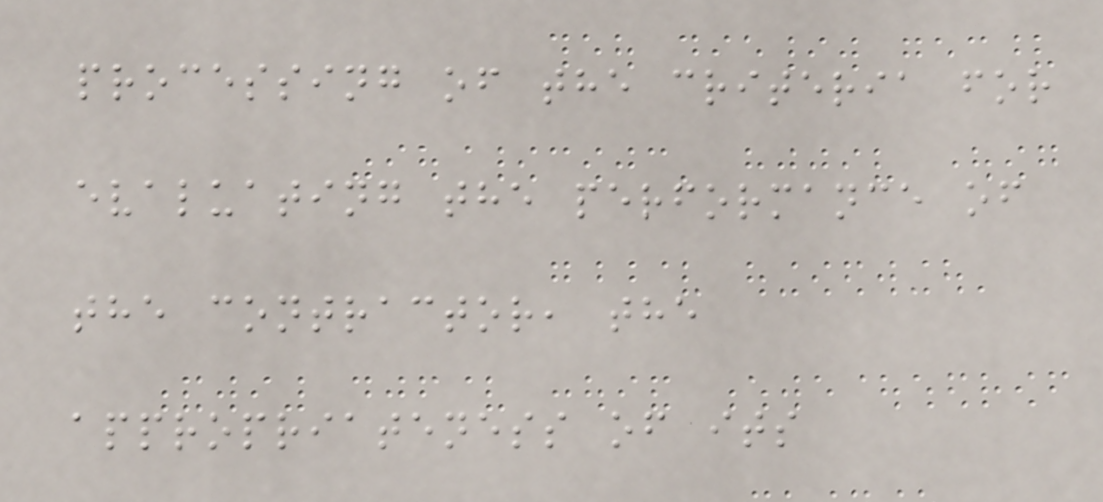processing of the criteria for
evaluating the performance of
the contractor, the
appropriateness of its
